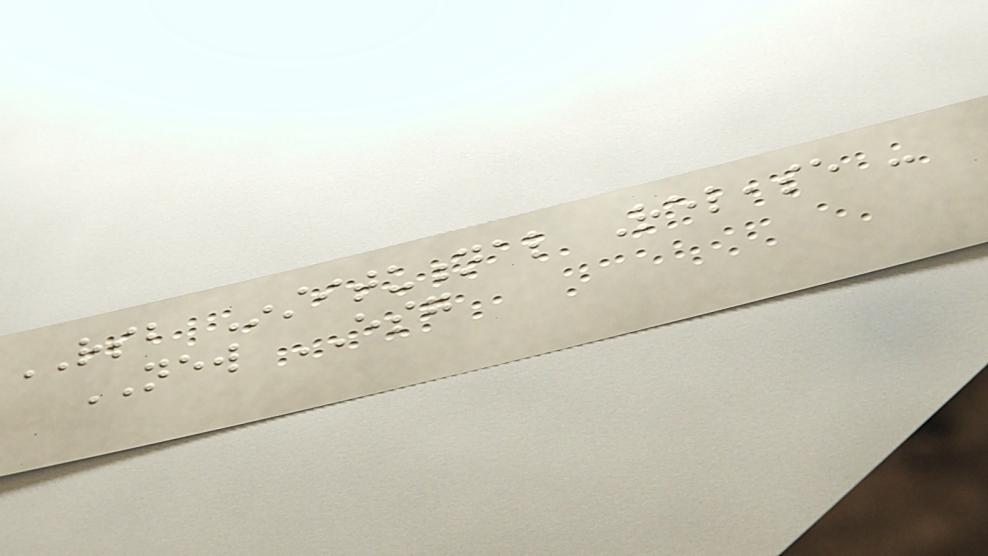RSB Institutional Release -
NEW ESG
